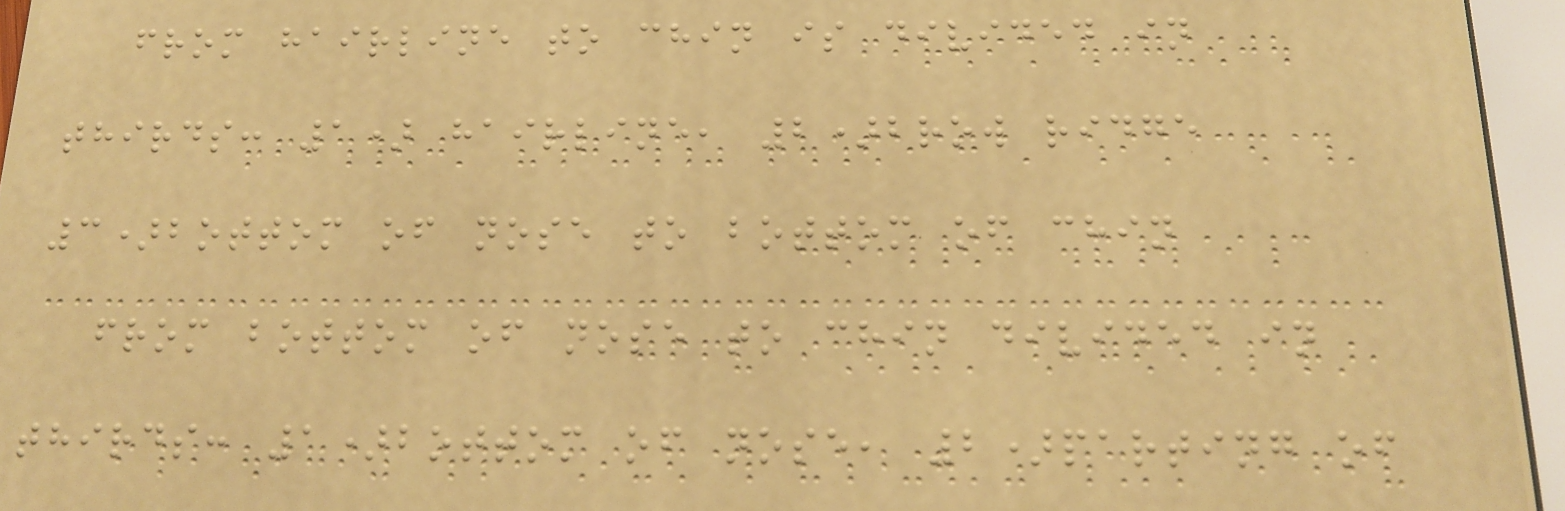from hairline to chin is divided in
thirds: 1) hairline, 2)brow ridge
3)bottom of nose to bottom of chin
from bottom of nose to chin divided in
thirds: 1)bottom of nose, 2)parting of
